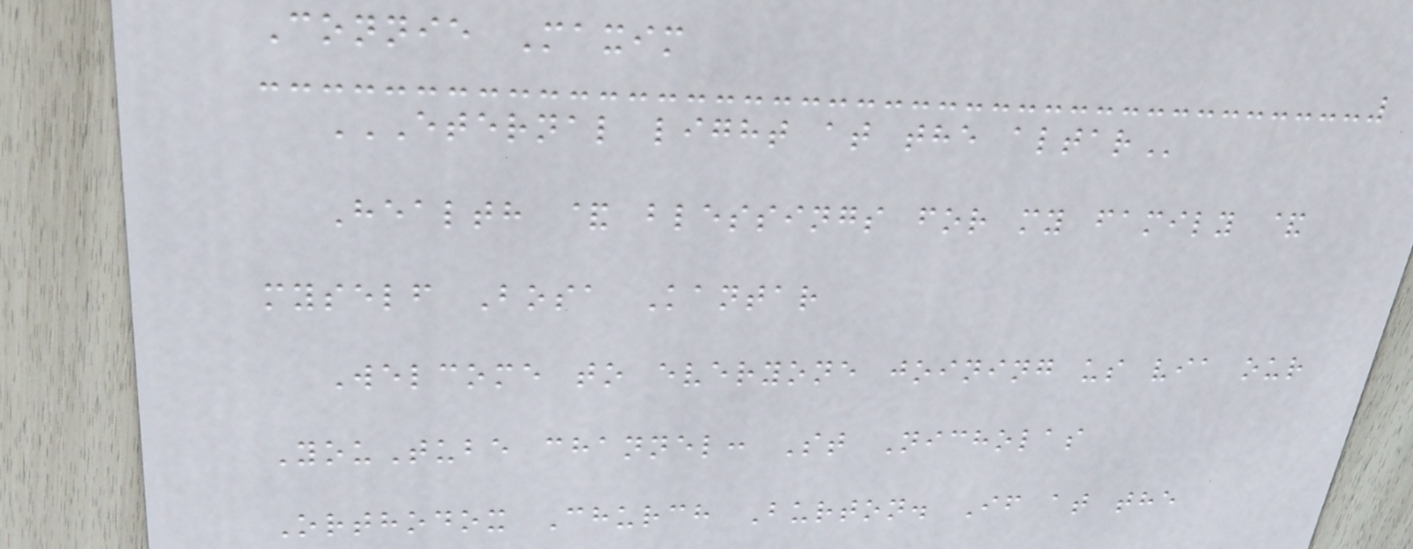Connie Maxim
ETERNAL LIGHT AT THE ALTAR
Health & blessings for my family &
myself Bosa Kantar
Welcome to everyone joining us via our
YouTube channel: St Nicholas
Orthodox Church Burton. If at the
